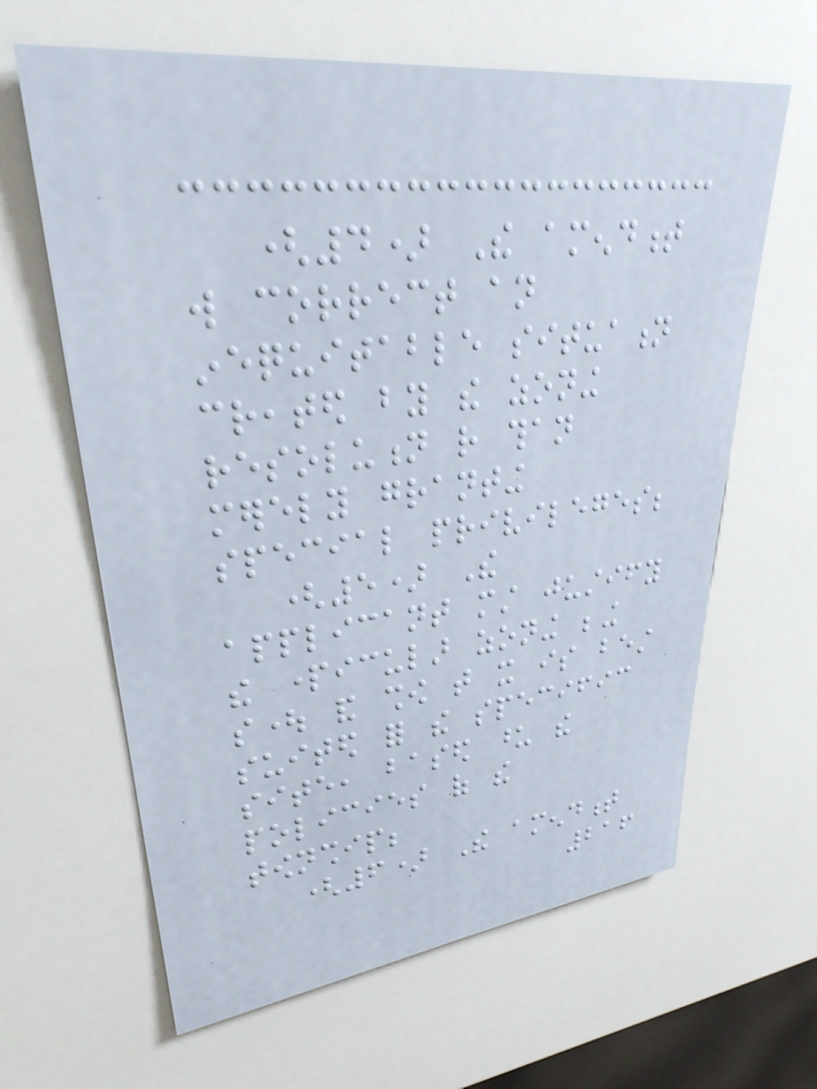(4) The amendment
will correct an
inequitable situation
created by the zoning
resolution rather than
merely granting
special privileges;
(5) The
applicant must justify
the particular zoning being
sought and show that it is best
suited for the specific
site, based upon the
policies of the
township;
(6) The amendment
216
